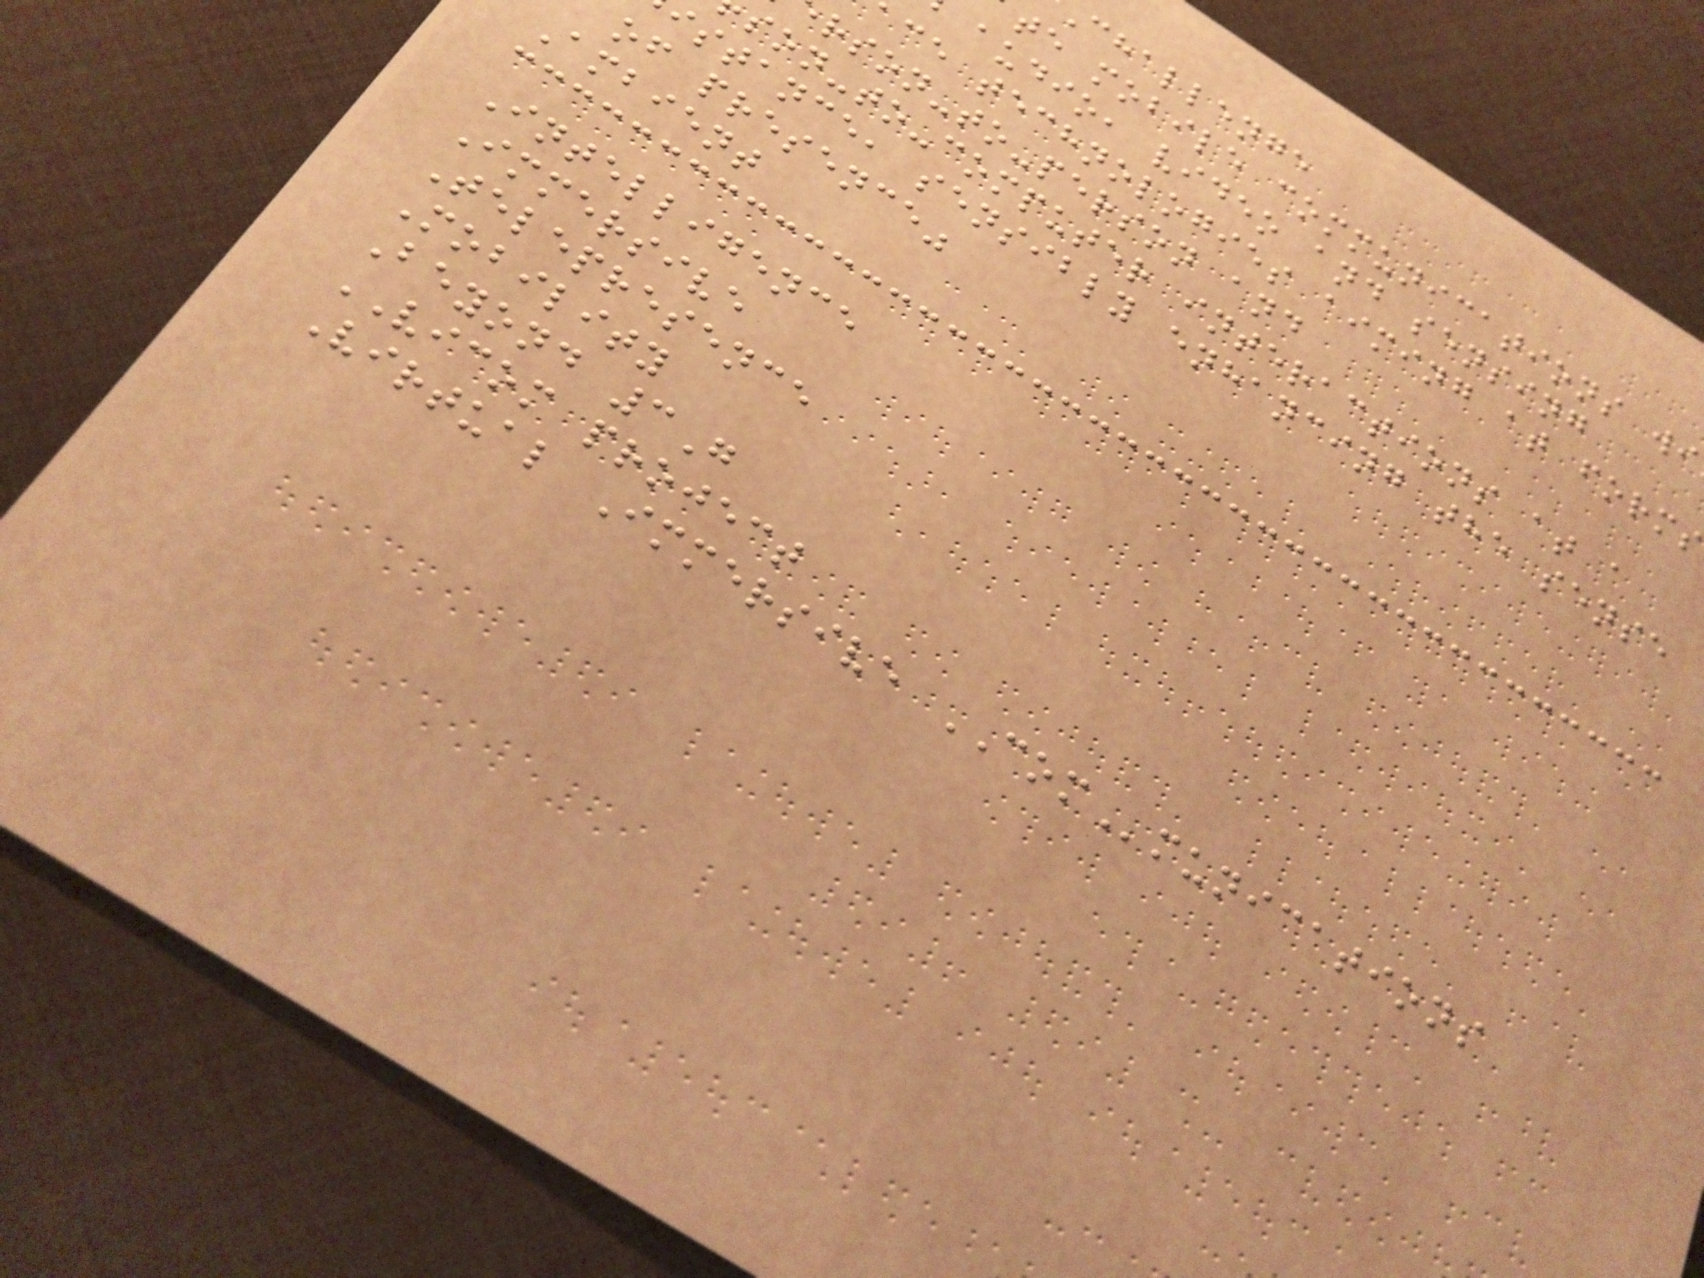challenge
te mobile communications wi
audio, video and sensing
ace technologies aiming at forms
rson-to-person and
son-to-computer interactions at a
istance, sensibly enhancing the sense
of presence"
Ambient
Intelligence
Immersive
Telepresence
Mobility
Beyond 3G
VICOM project
Virtual Immersive COMmunications
